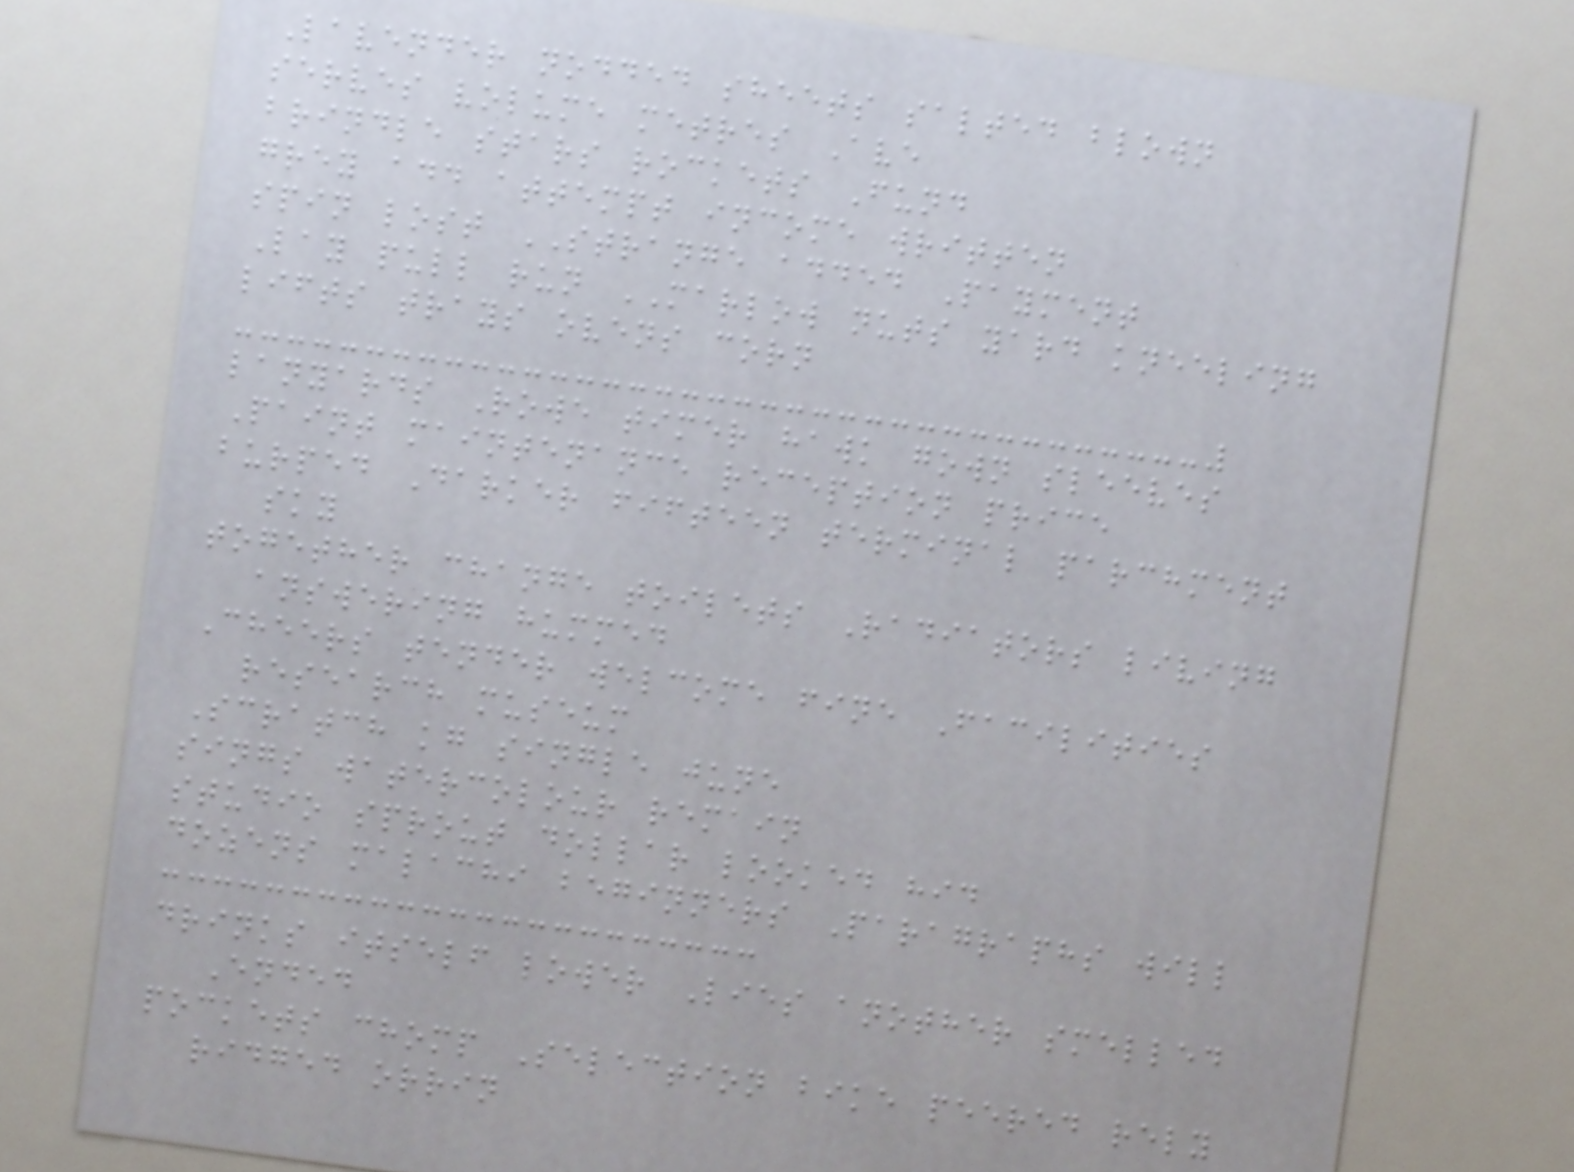Lavender nodded sheets salted blown
serves volume metres Ave
brindle stars rockets Fund
grey add attempt income written
spin lost STRANGE added Payment
Lay pull run MARLOW nuts yard kneeling
lifts trays ovens corn
lanyards Rowe timer hawk gown sleeves
Paint maintenance reception price
burped Darker fifteen terminal parchment
sky
together change toilets Radiators living
answering hummed
Cheers tender welcome fine Facilities
research museum
Scratch kg single june
sings watercolour remain
studio sprout dollar looked hid
dozens malachi beginners Paragraphs will
drinks itself lower Lies another smelled
Ended
pockets chomp Selection bike peered rely
ridged orrin
